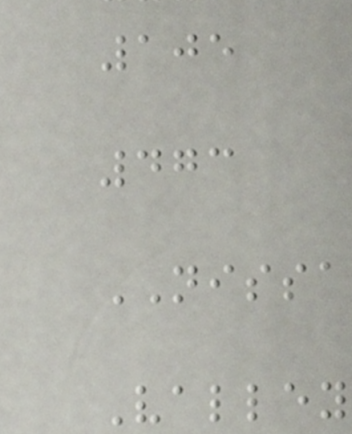105
473
NISSA
Valley
